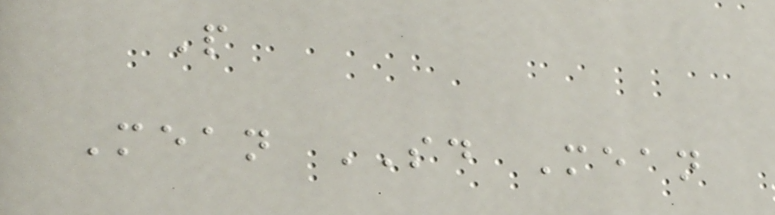P
Mean SD Mean
